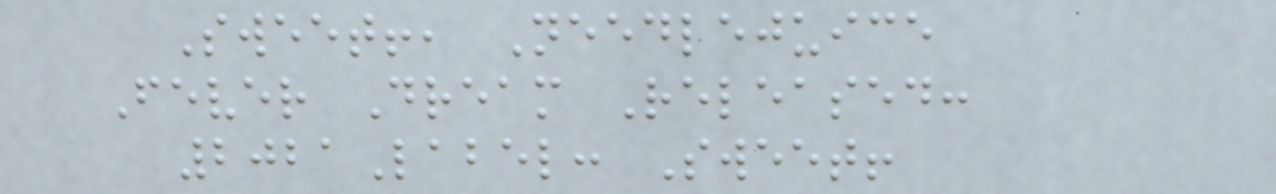Sweet!, Needlejuice
Fever Dream Released:
2021Label: Sweet!
